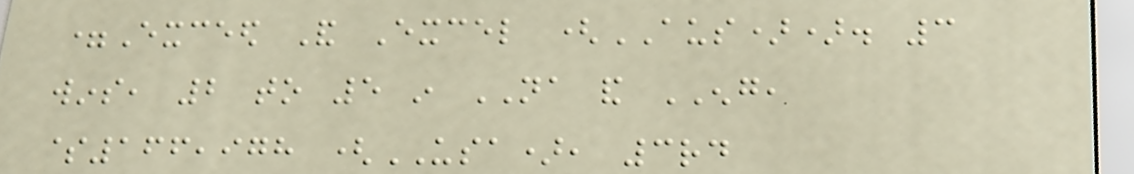=Exceed And Excel (AUS)). 3
wins, 2 to 5 in NA and ENG,
$166,978 (USA), 3rd
